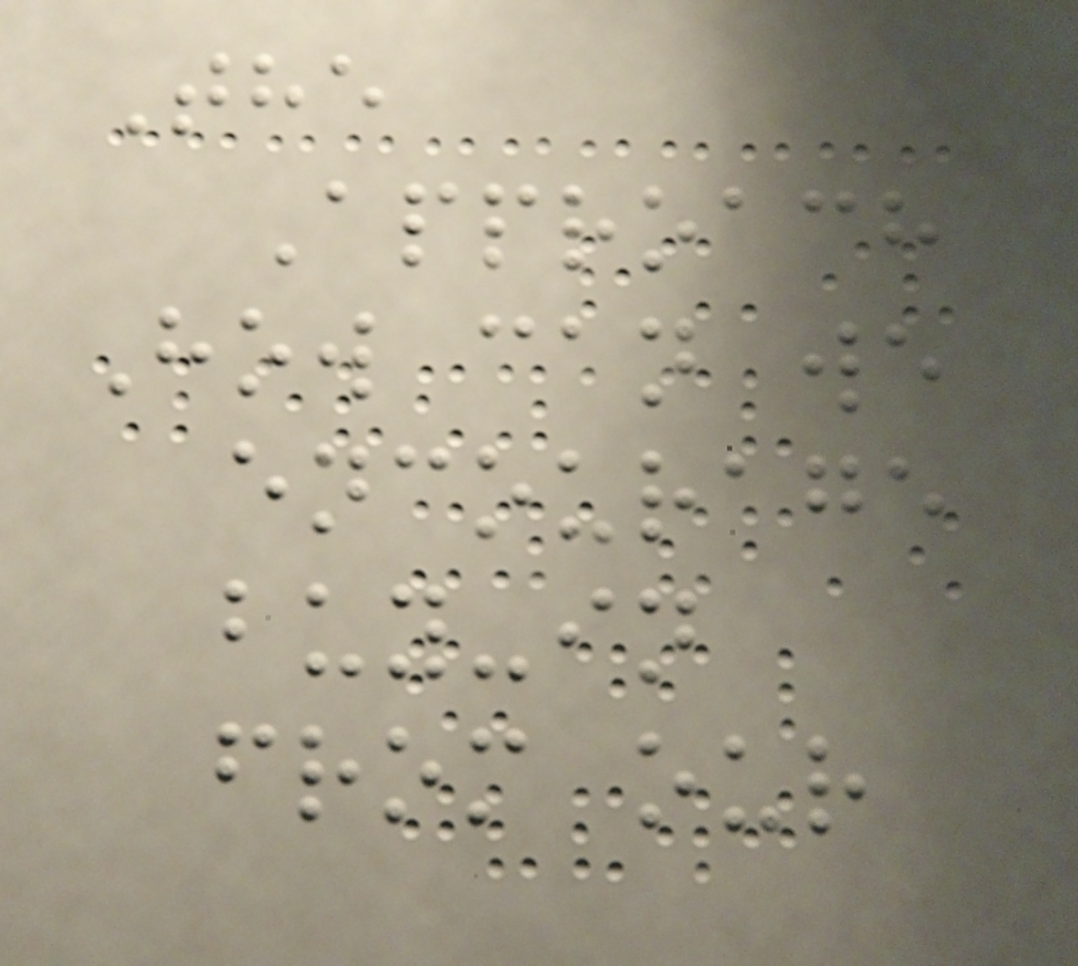The
Approach
How can we
encourage
buy-in
from our
